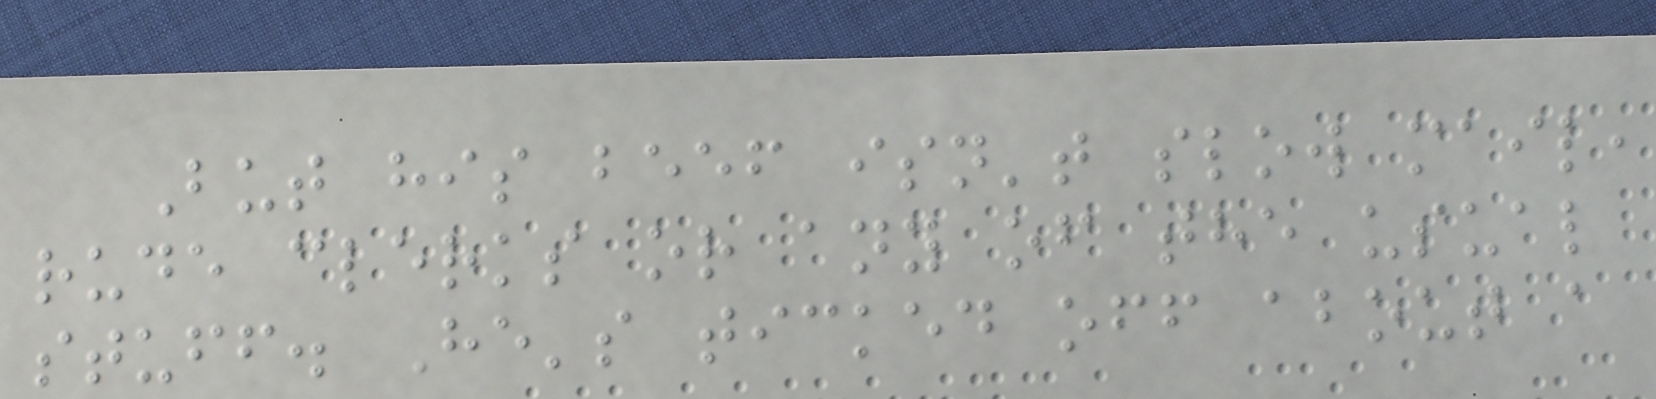But his beef isn't slow mail,
rude clerks or any of the usual
stuff. He's ticked off about a
